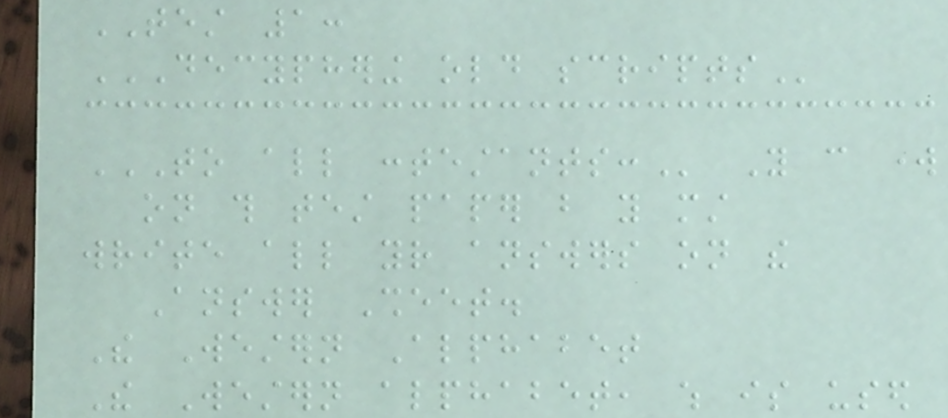TEST 1:
DECYPHERING OLD SCRIPTS
TO ALL CONTESTANTS: You can work
on this test paper but you must
write all your answers on the
Answer Sheet.
The Western Alphabet
The Western alphabet, which is used
